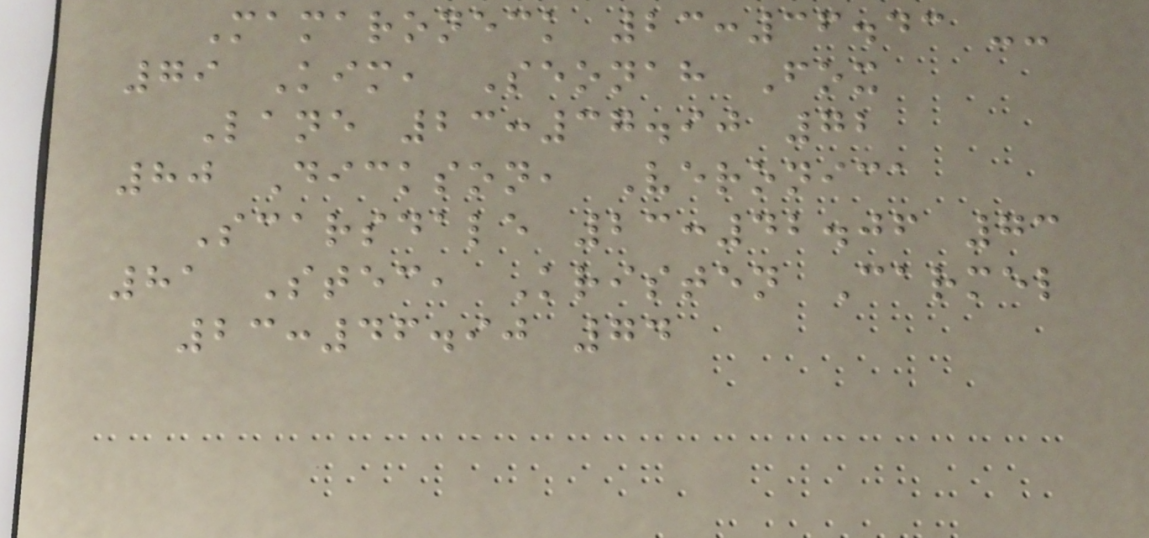Mamaroneck 23:36.43 --
79 Kim, Seonah Fox
Lane 23:37.90 72
80 Dickson, Veronica
Scarsdale 23:42.06 73
81 Stec, Kristen Carmel
23:46.90 74
